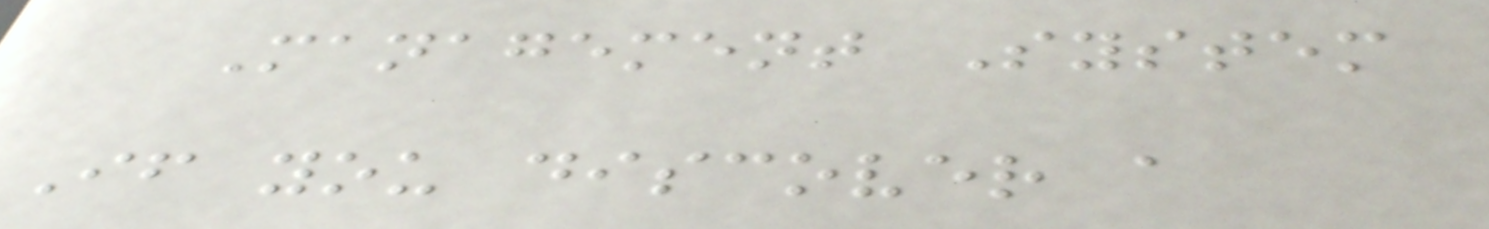Management System
If you discover a
